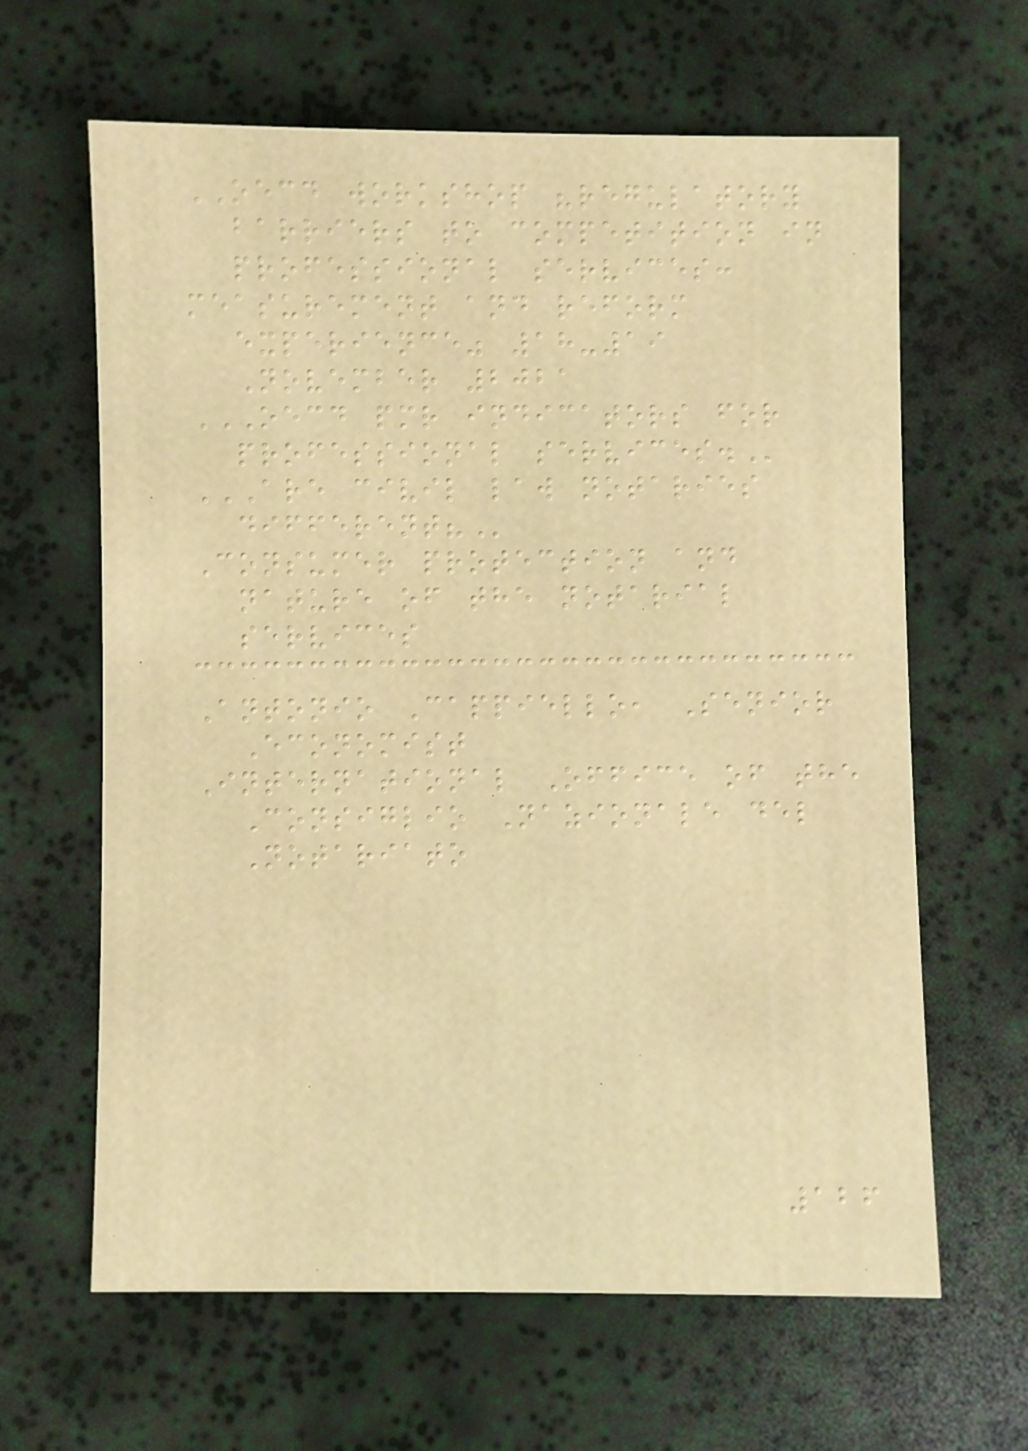OECD workshop "regulatory
barriers to competition in
professional services:
measurement and reform
experience" 18-19
November 2021
OECD PMR INDICATORS FOR
PROFESSIONAL SERVICES.
ARE CIVIL LAW NOTARIES
DIFFERENT?
Consumer protection and
nature of the notarial
services
Antonio Cappiello, Senior
Economist
International Office of the
Consiglio Nazionale del
Notariato
126
